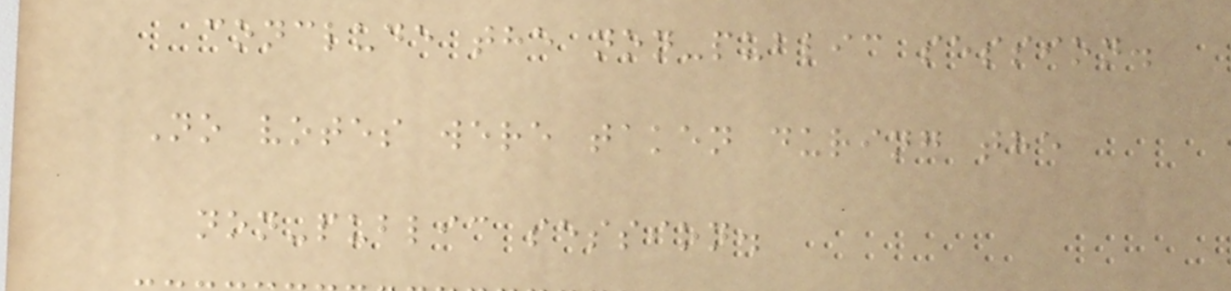conclude the non-public session.
No votes were taken during the
non-public session.
